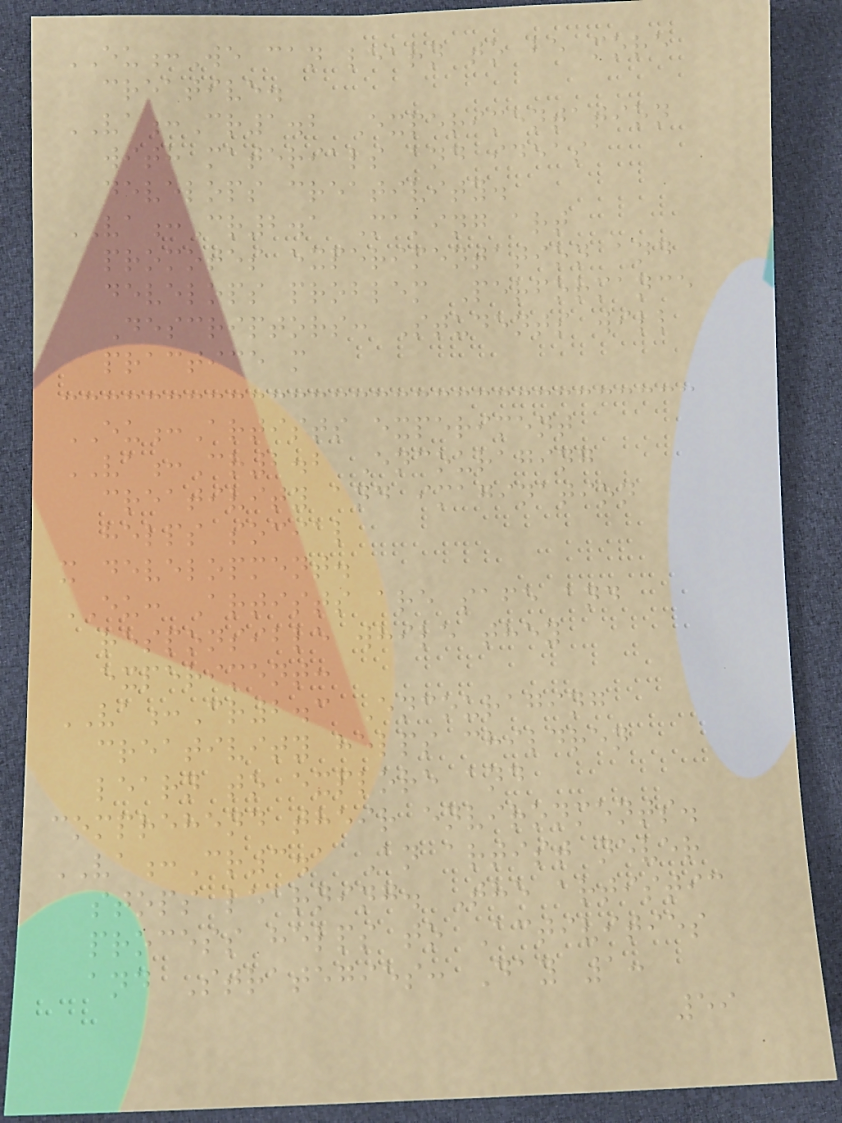EU:We can learn to be more
creative.
VA:Cr1.2 Experimentation
with materials and ideas
develops creativity.
VA:Cr2.1 Making art
promotes experimentation and
develops problem Performance
Descriptors: Students will
practice m
EU:Artists experiment
VA:Cr2.2 Encouraging
creativity and imagination
helps social
x development.
EU: Artists are safe and
responsible while they
experiment:
VA:Cr2.3 Encouraging
creativity helps children
learn to explore and
comprehend their environments.
VA:Cr3.1 An artist never
stops learning. The artistic
process helps to Activities
and Strategies: Day 1:
59
